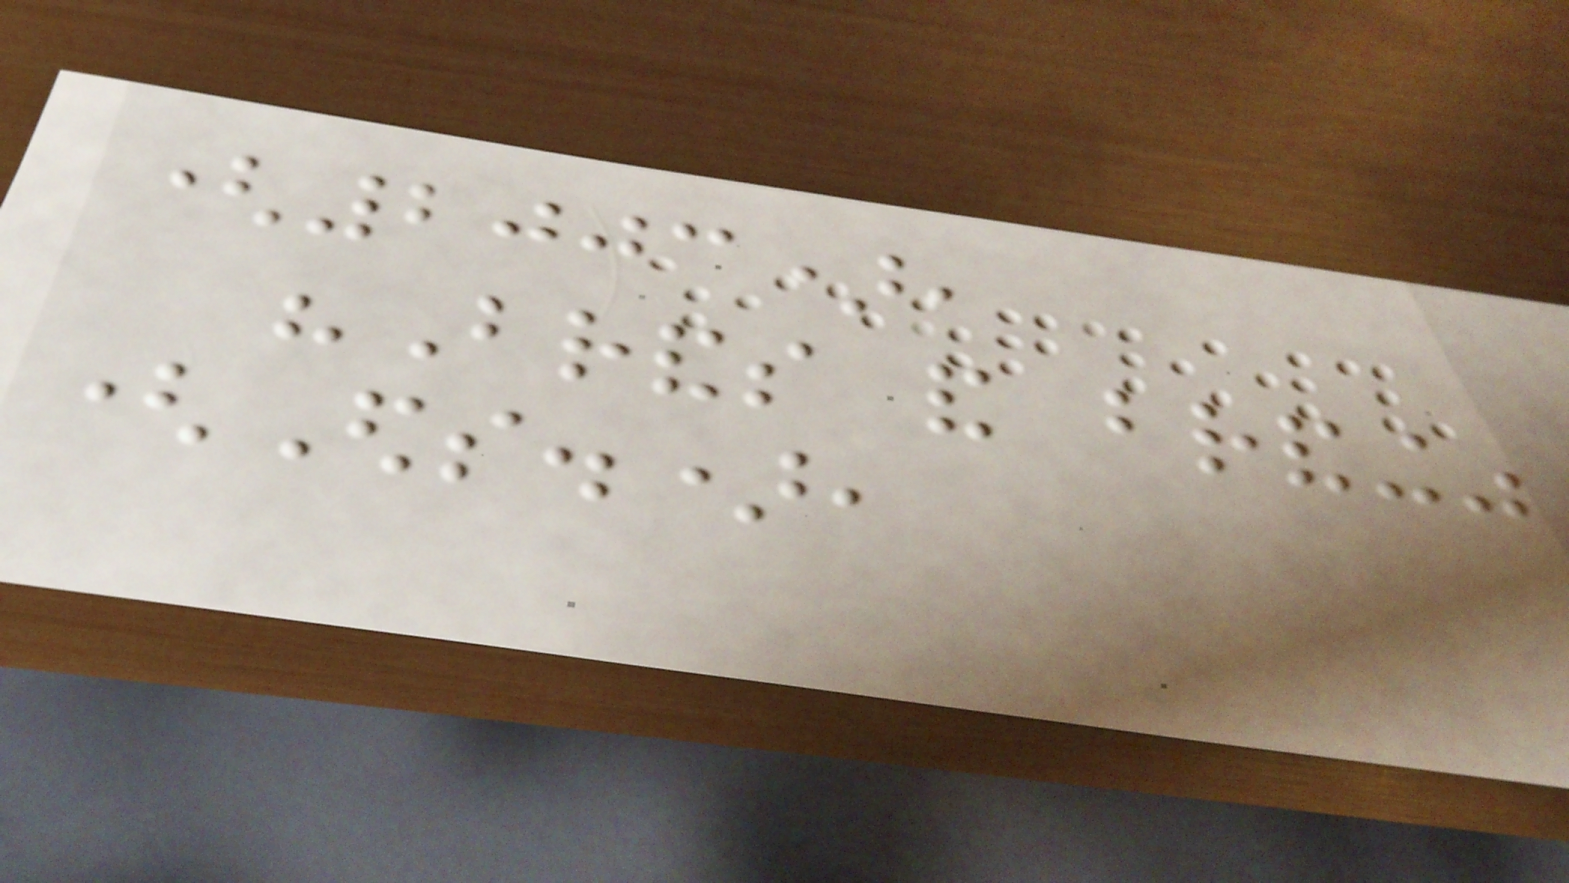(2003),
"Brands and branding"
(Eds.),
